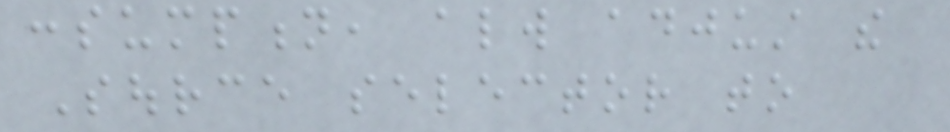consumption, always adjust the
Source selector to
